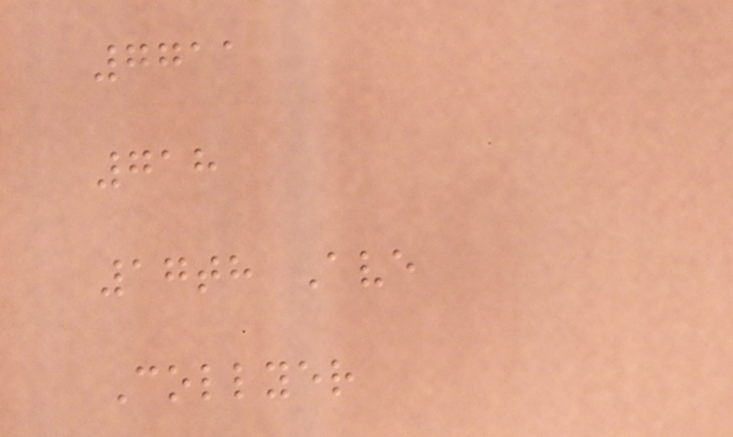7711
718
17th Ave
Collyer
